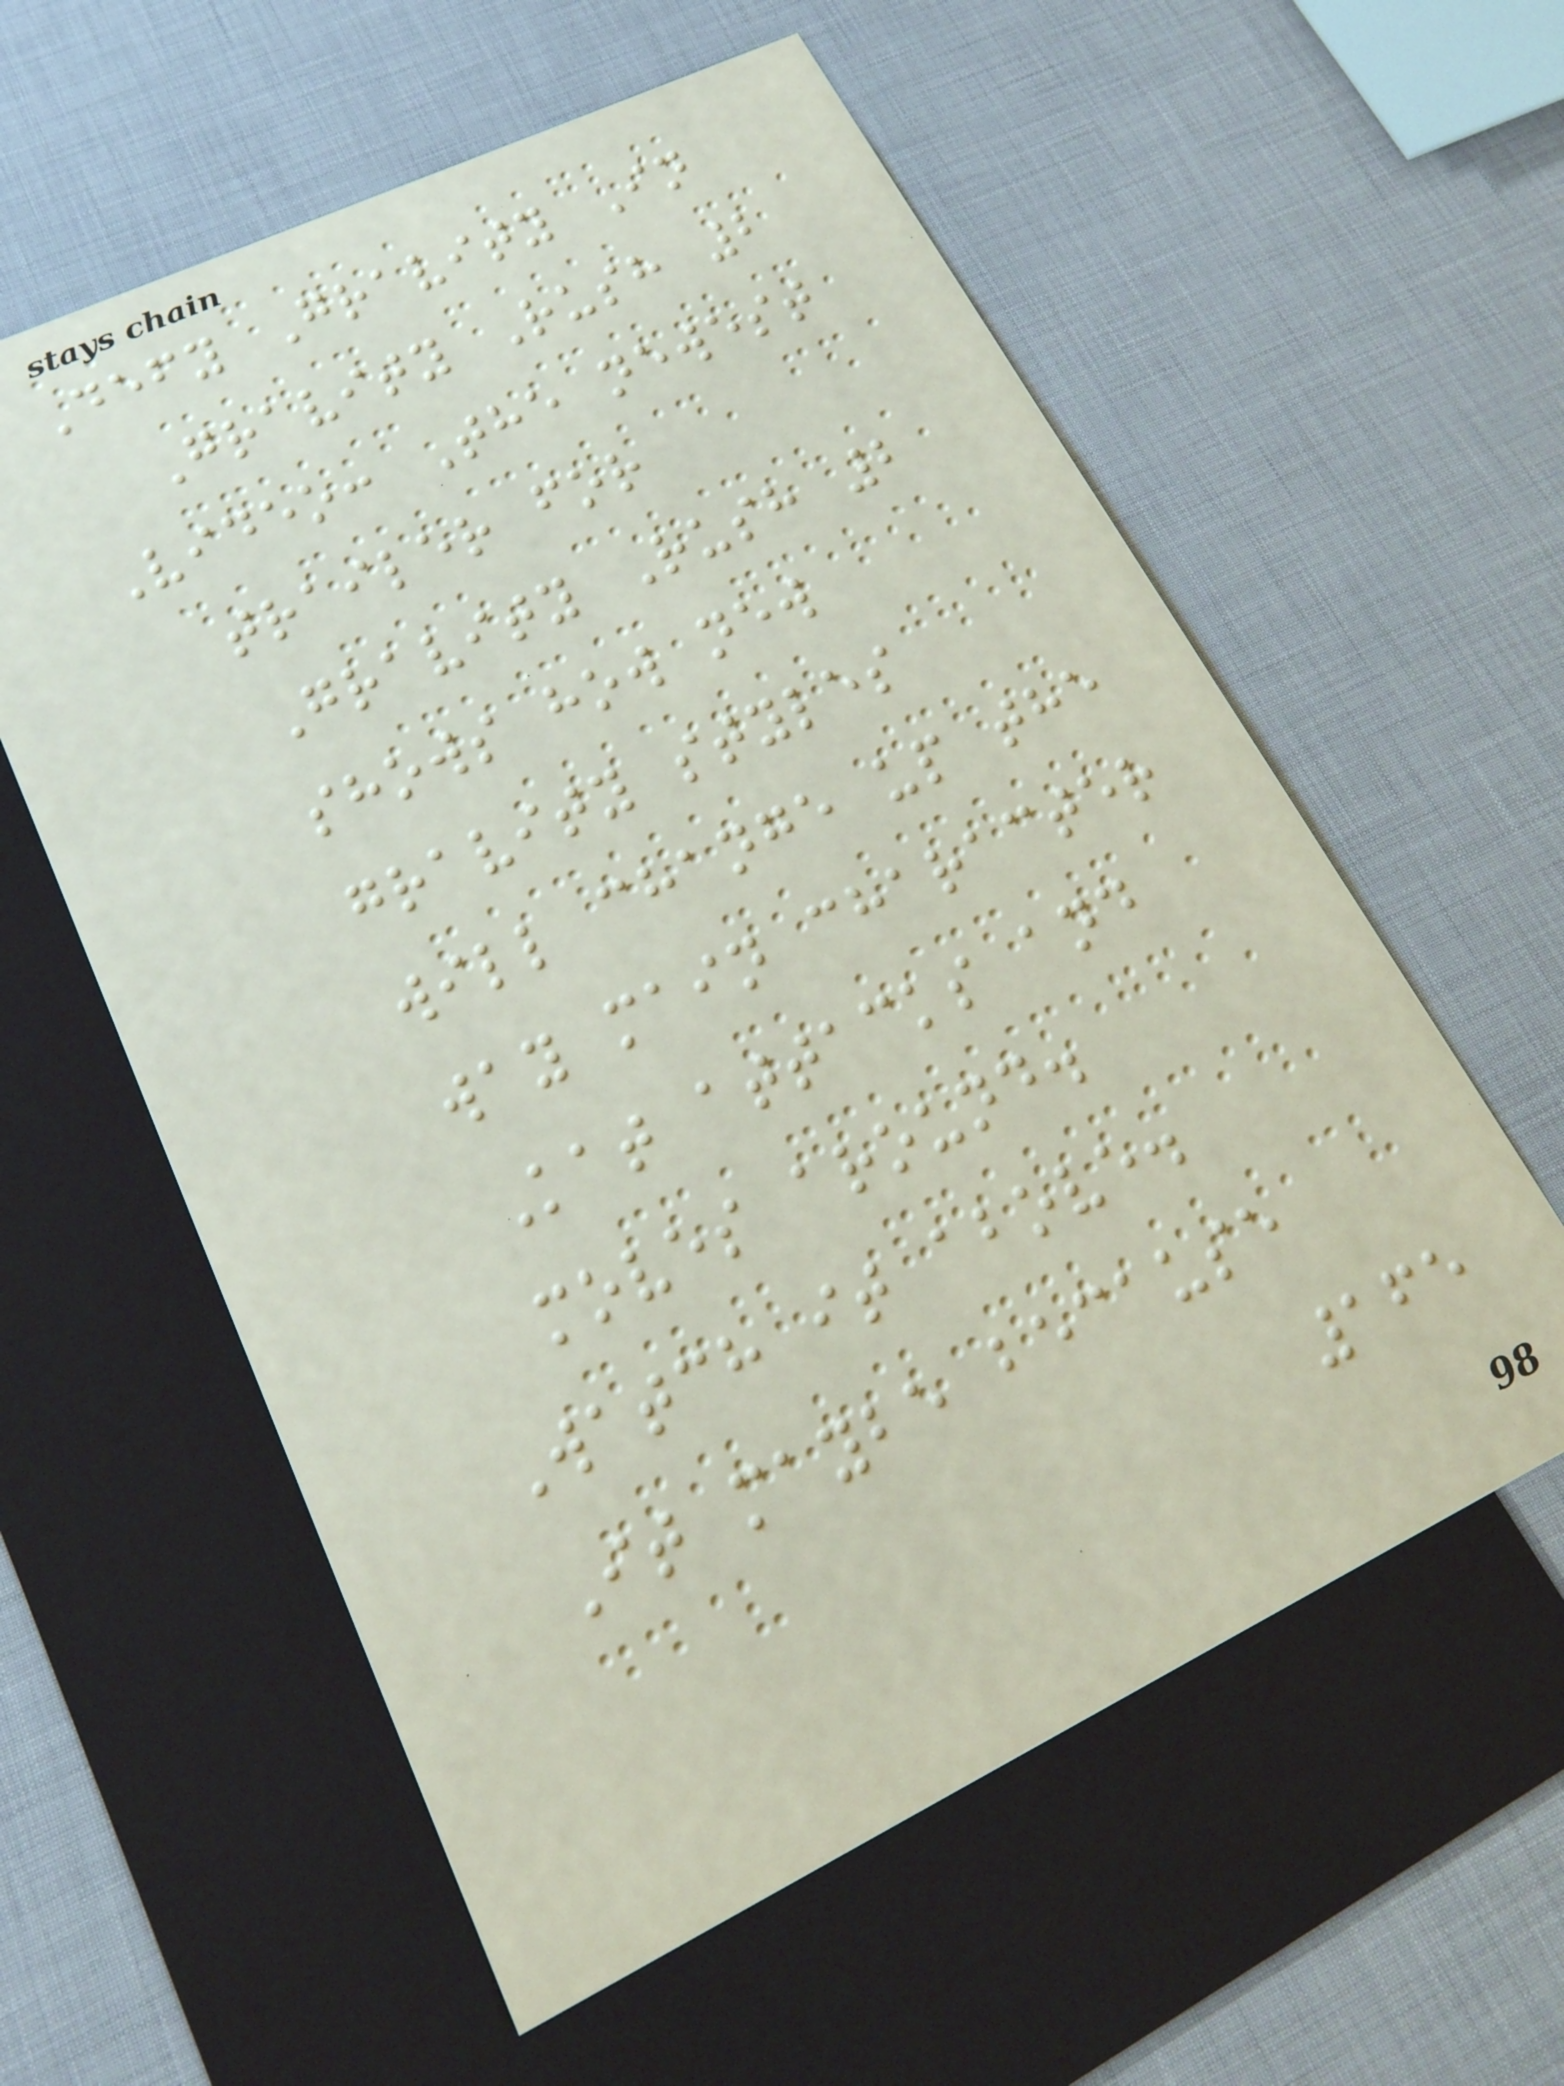Defy Gravity In
Gravity Rush 2
Video: The newest
trailer for
Gravity Rush 2
shows how new
gravity styles
will change up the
way main character
Kat attacks and
moves around.
Watch it above.
It maybe because
165
